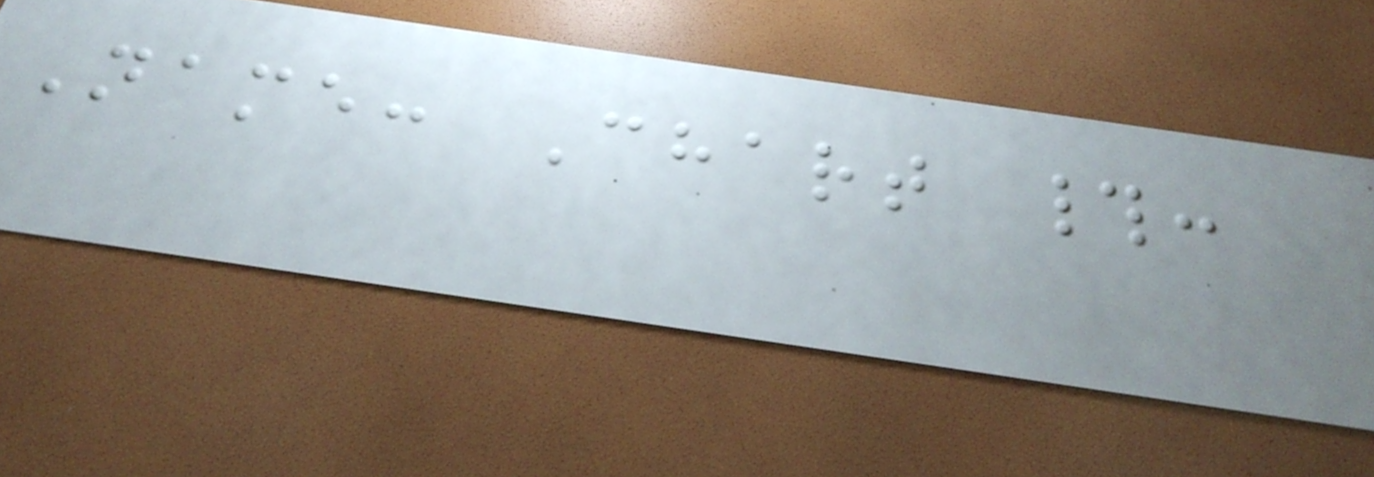Name: Chart #:
